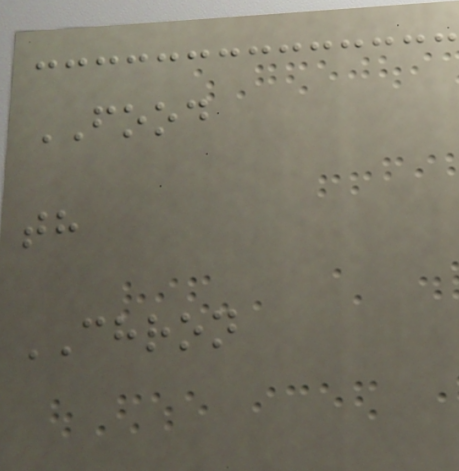FOOD
th
CHRON
